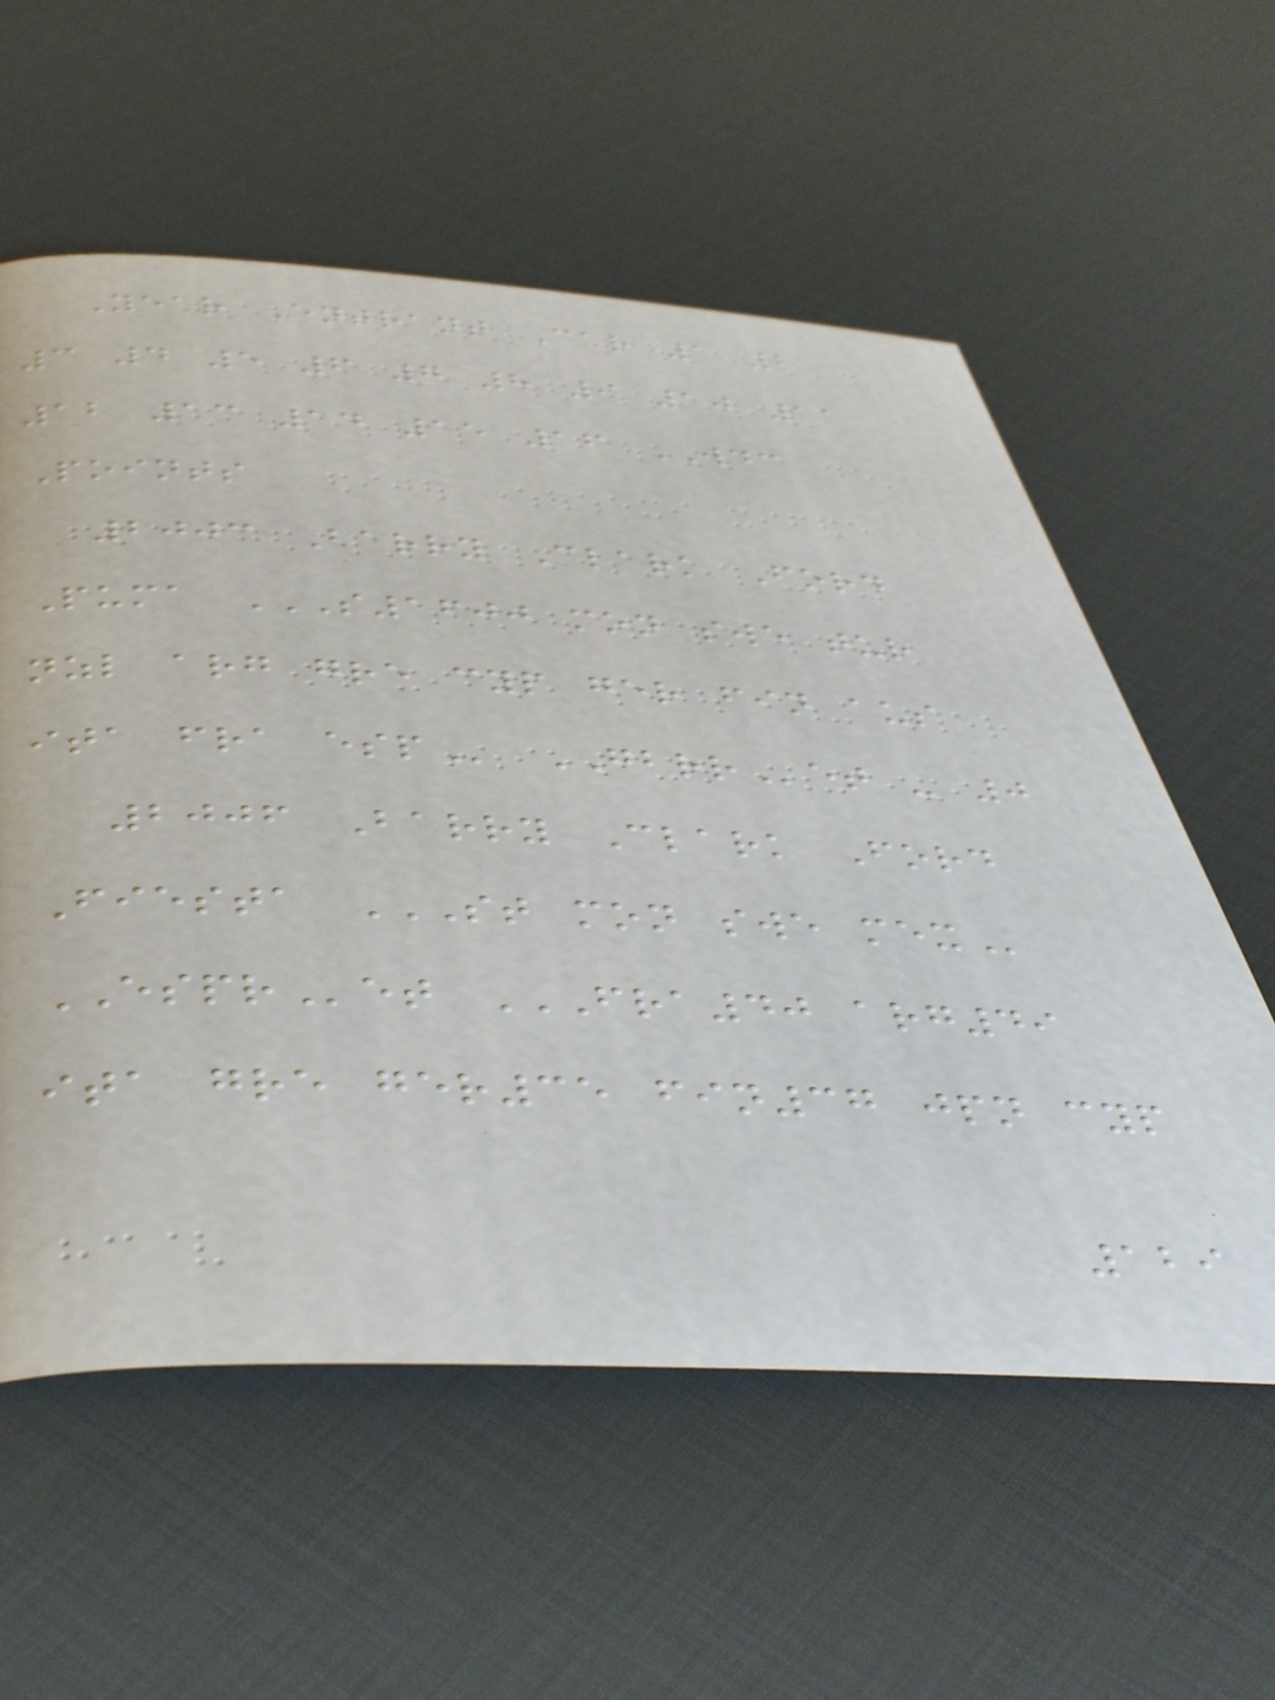Year Entrant Car 1 2
3 4 5 6 7 8 9 10 11
12 13 14 15 16 WDC
Points
2003 Barry Clark Ford
Puma S1600 MON SWE TUR
NZL ARG GRE CYP GER FIN AUS
ITA FRA ESP GBRRet - 0
2006 Barry Clark Ford
Fiesta ST MON SWE MEX
ESPRet FRA40 ARG49
ITA GRE GER35 FIN37 JPN CYP
129
